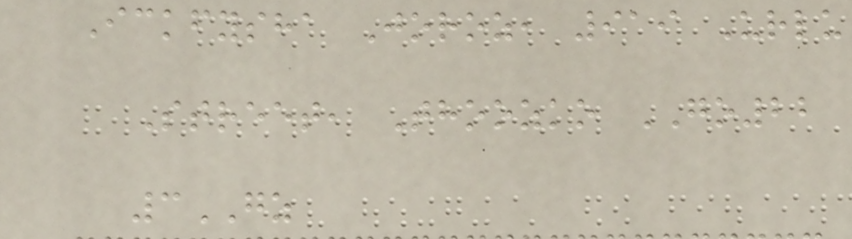Ickfysha Joroz, 919 Urlu
Street, Thoozko GO22
3GZ
